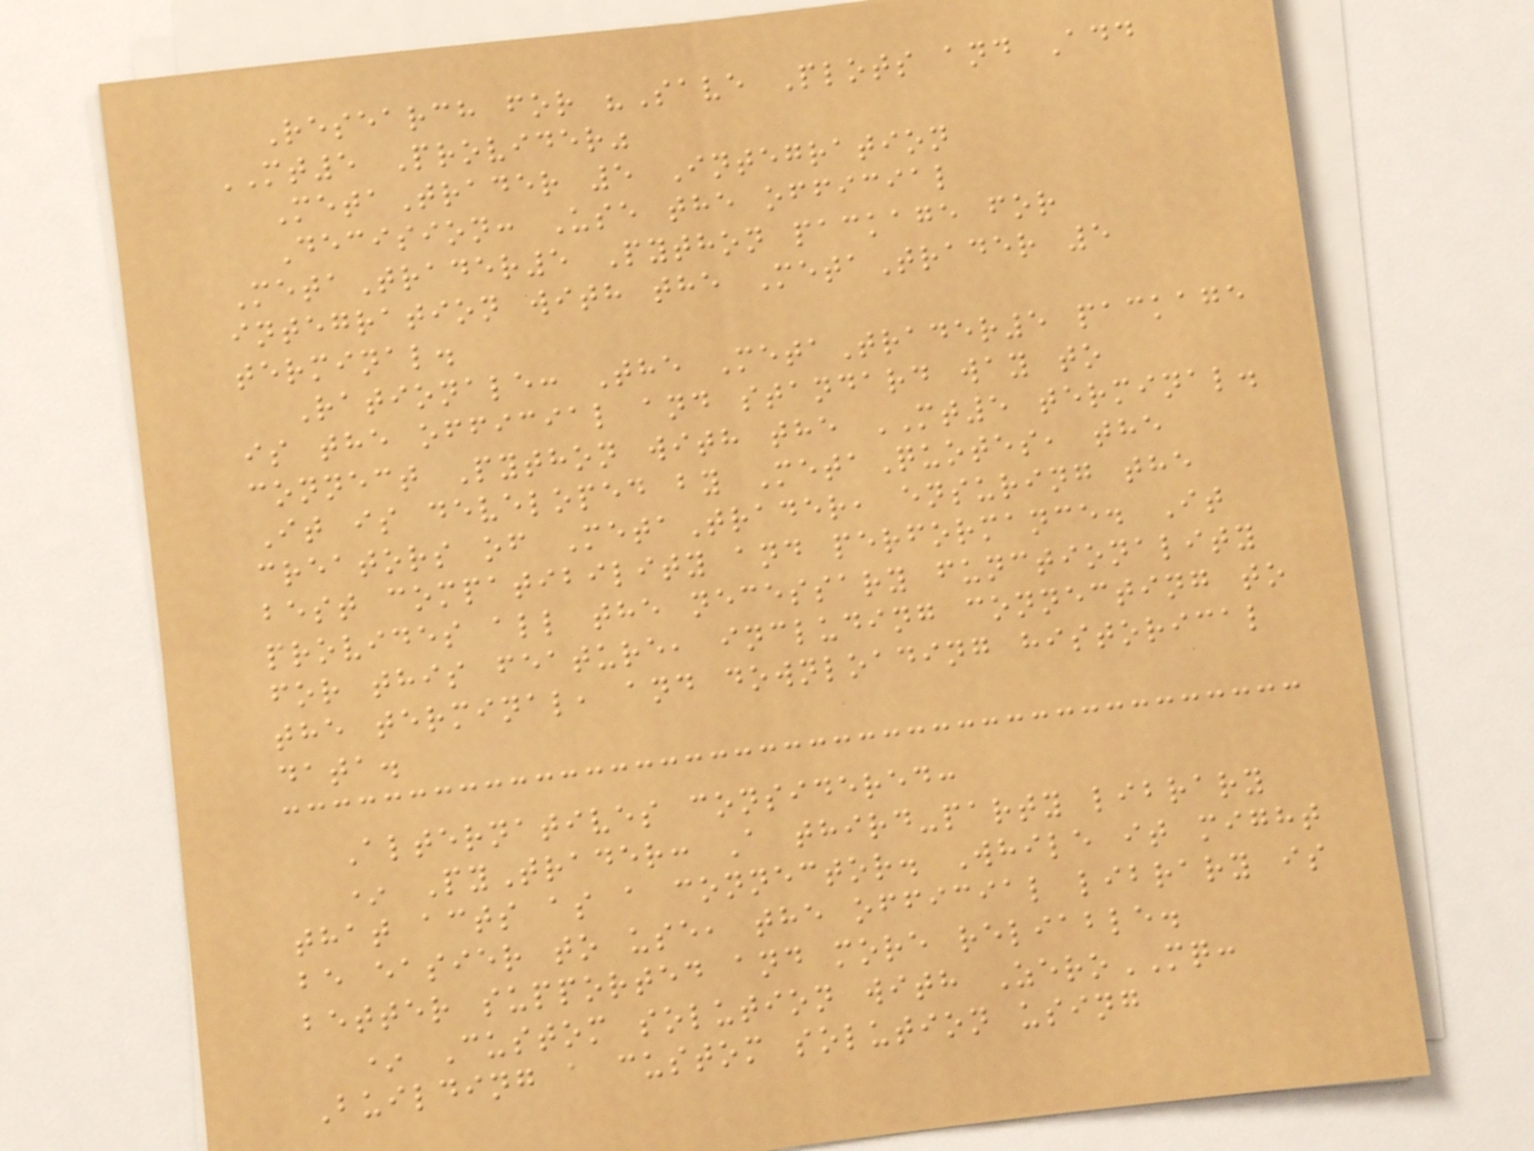Research for "Save Plots and Add
MT5 Provider"
MetaTrader 5 Integration
Decision: Use the official
MetaTrader5 Python package for
integration with the MetaTrader 5
terminal.
Rationale: The MetaTrader5 package
is the official and standard way to
connect Python with the MT5 terminal.
It is developed by MetaQuotes, the
creators of MetaTrader, ensuring the
best compatibility and performance. It
provides all the necessary functionality
for this feature, including connecting to
the terminal, and downloading historical
data.
Alternatives considered:
* PyTrader: A third-party library
that acts as a connector. While it might
be easier to use, the official library is
better supported and more reliable.
* Custom solution with ZeroMQ:
Building a custom solution using
